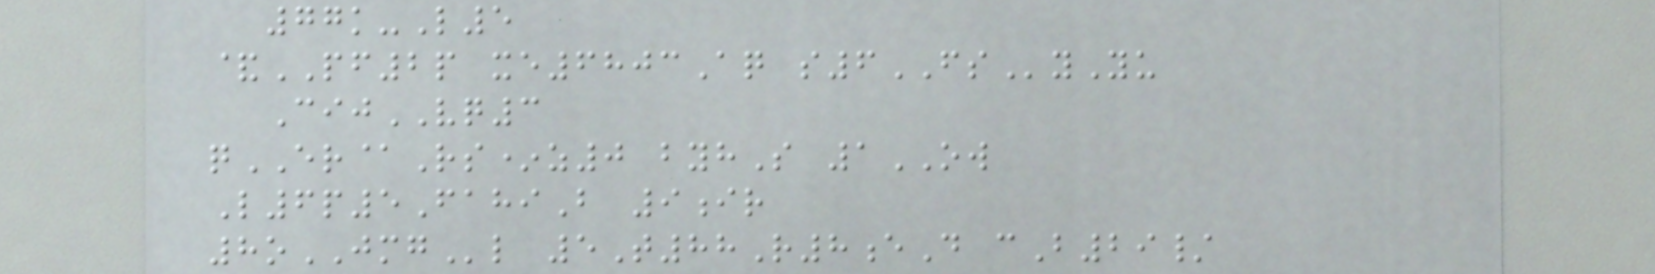77k-L5
&PF2p xe6803Aq s6FSyYu
CijVQ3
qER@Rs*z0 byhS 1OW
L6p5FahiB 9ir
8oJMGl 5T88R8eD cB29/
